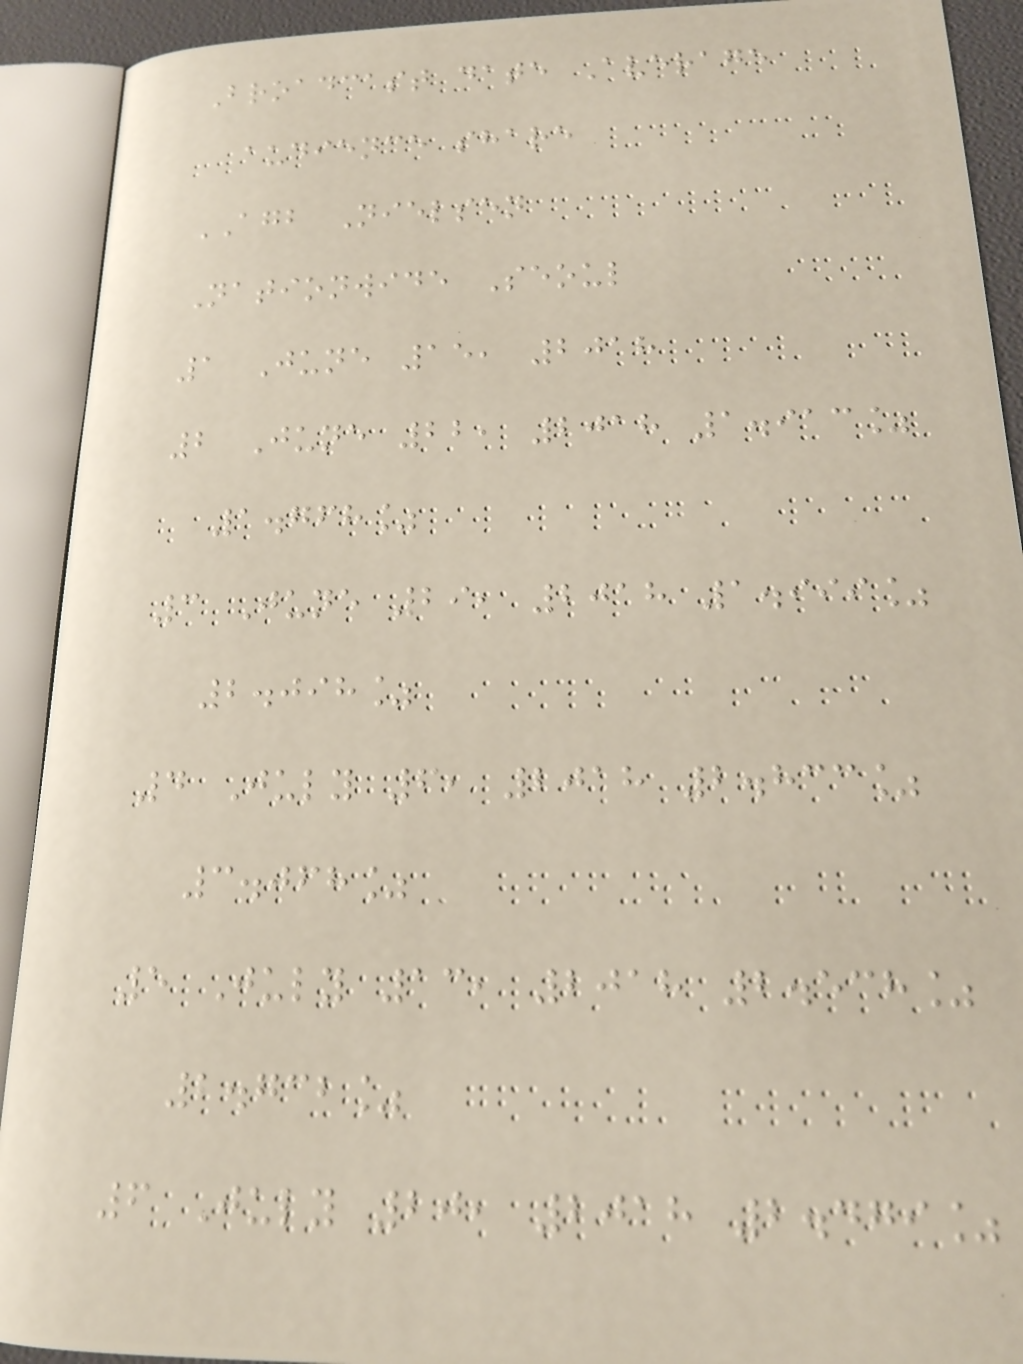Broadcast date Average
audience share
AGB Nielsen
Nationwide Seoul
1 June 15, 2018
2 June 22, 2018 1.913%
1.768%
3 June 29, 2018 1.999%
2.098%
4 July 6, 2018 2.833%
3.068%
5 July 13, 2018 2.538%
2.732%
6 July 20, 2018 2.479%
